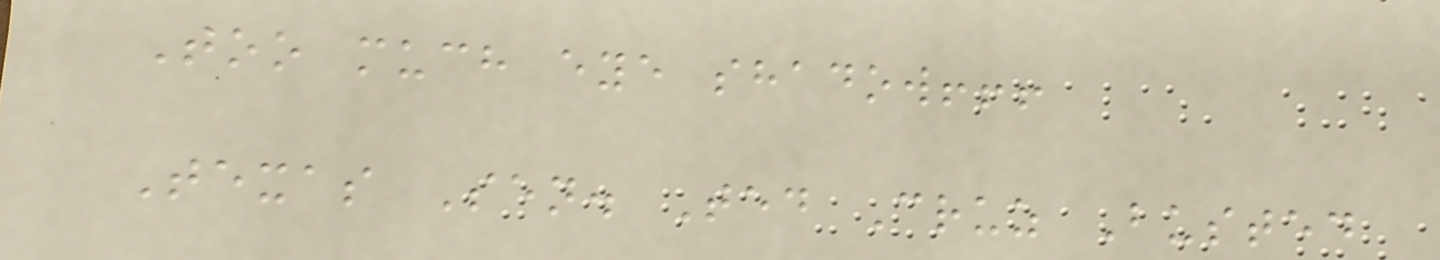Too much eye shadow!!!
Texas Sen. Ted Cruz Busted
